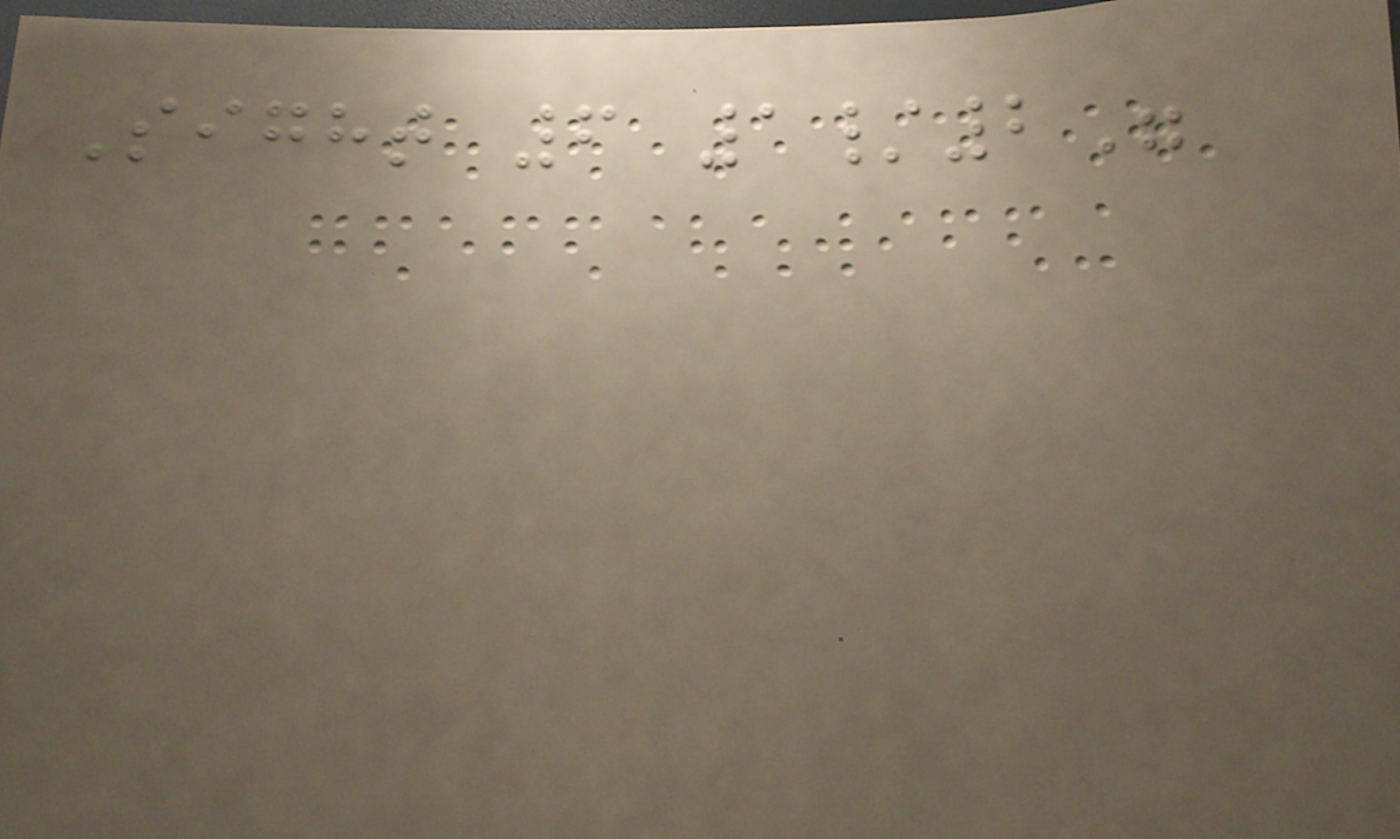Sight 6 1/2"
